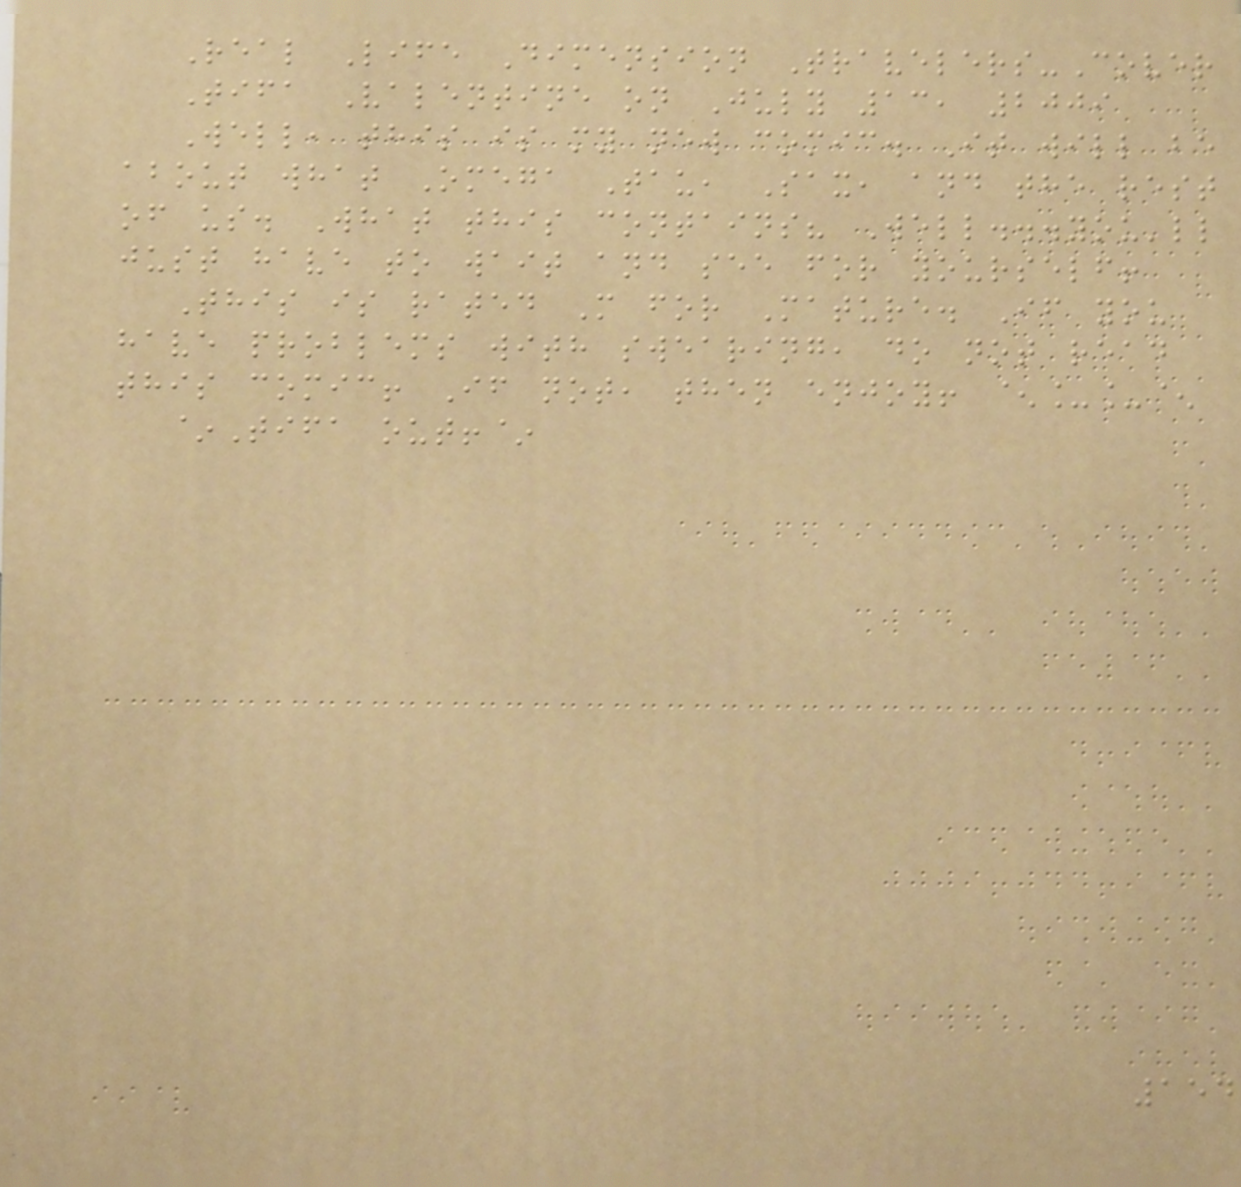Real Life Dimension Travelers-Cover
Tifa Valentine on July 13, 2009
Well, this is my new comic. It will be
about what Omega Tau, Sax, and the rest
of us. What this contains? Well...you'll
just have to wait and see for yourself!
This is rated M for Mature. If you
have problems with swearing, do not read
this comic! If not, then enjoy! ^__^
~Tifa out!~
154
